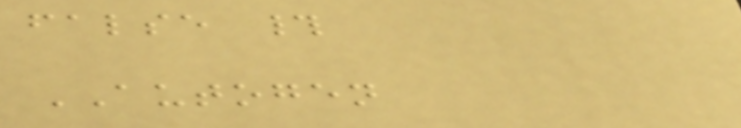false #
AUTOGEN
